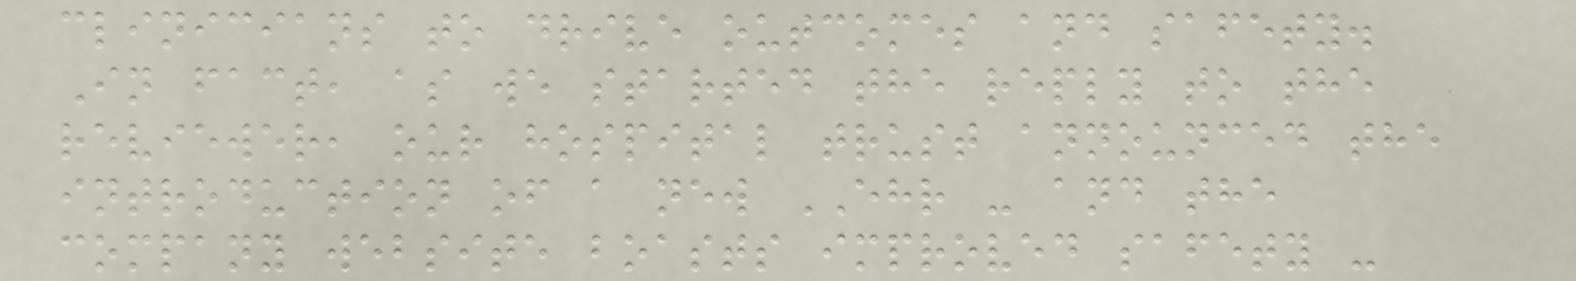clinicians to drive outcomes and safety.
In fact, as we started the reply to the
reviewer, our hospital trust announced the
introduction of a new EHR - and the
company website boasts improved safety -
